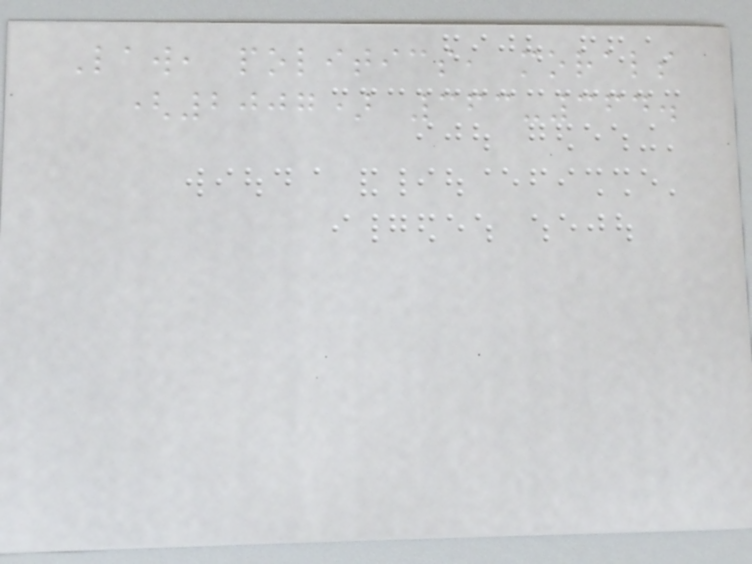Law, politics, morals
(2007) 363-364.
